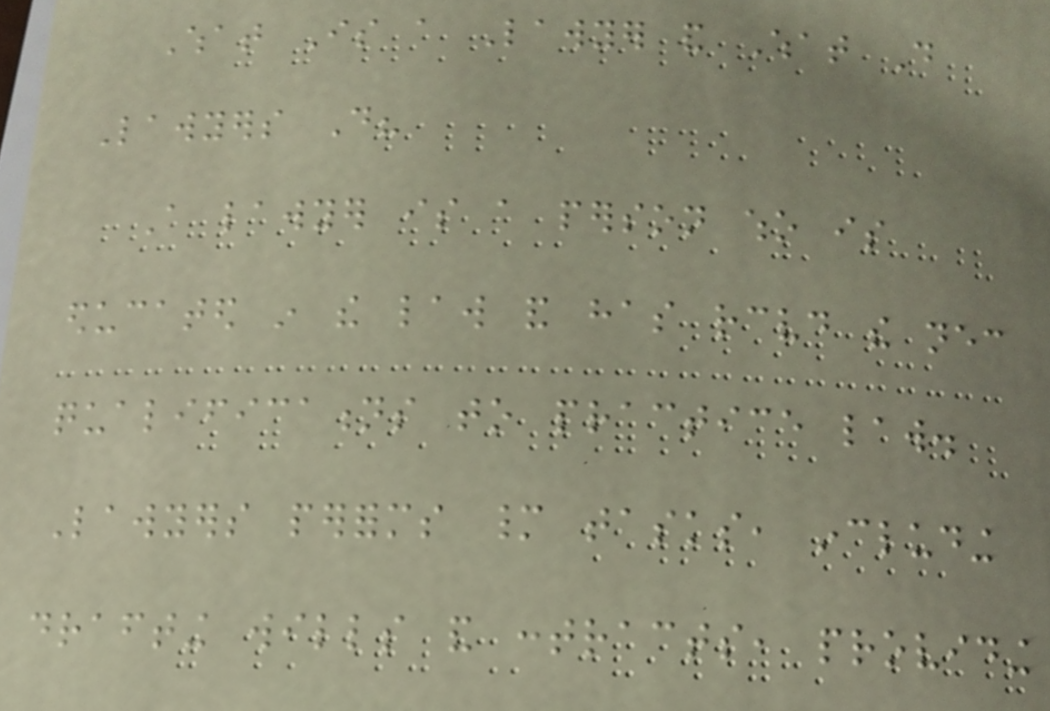What Is a Lawyer and What Do
Lawyers Do?
A lawyer is a person who is
educated in the law and has received the necessary
qualifications to practice law.
Lawyers performs many tasks, including
drafting wills and contracts, providing
